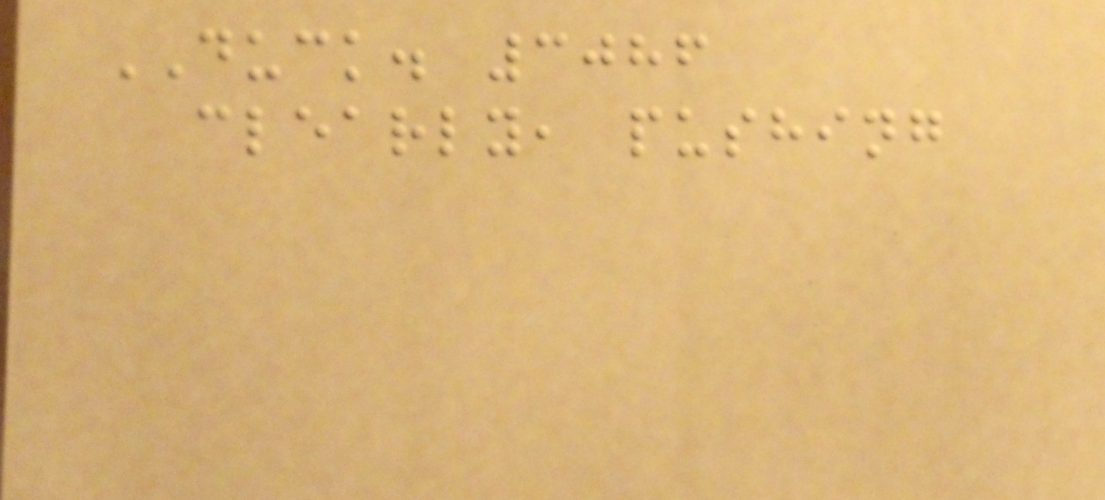DUCK. 3086
clearly, pushing
